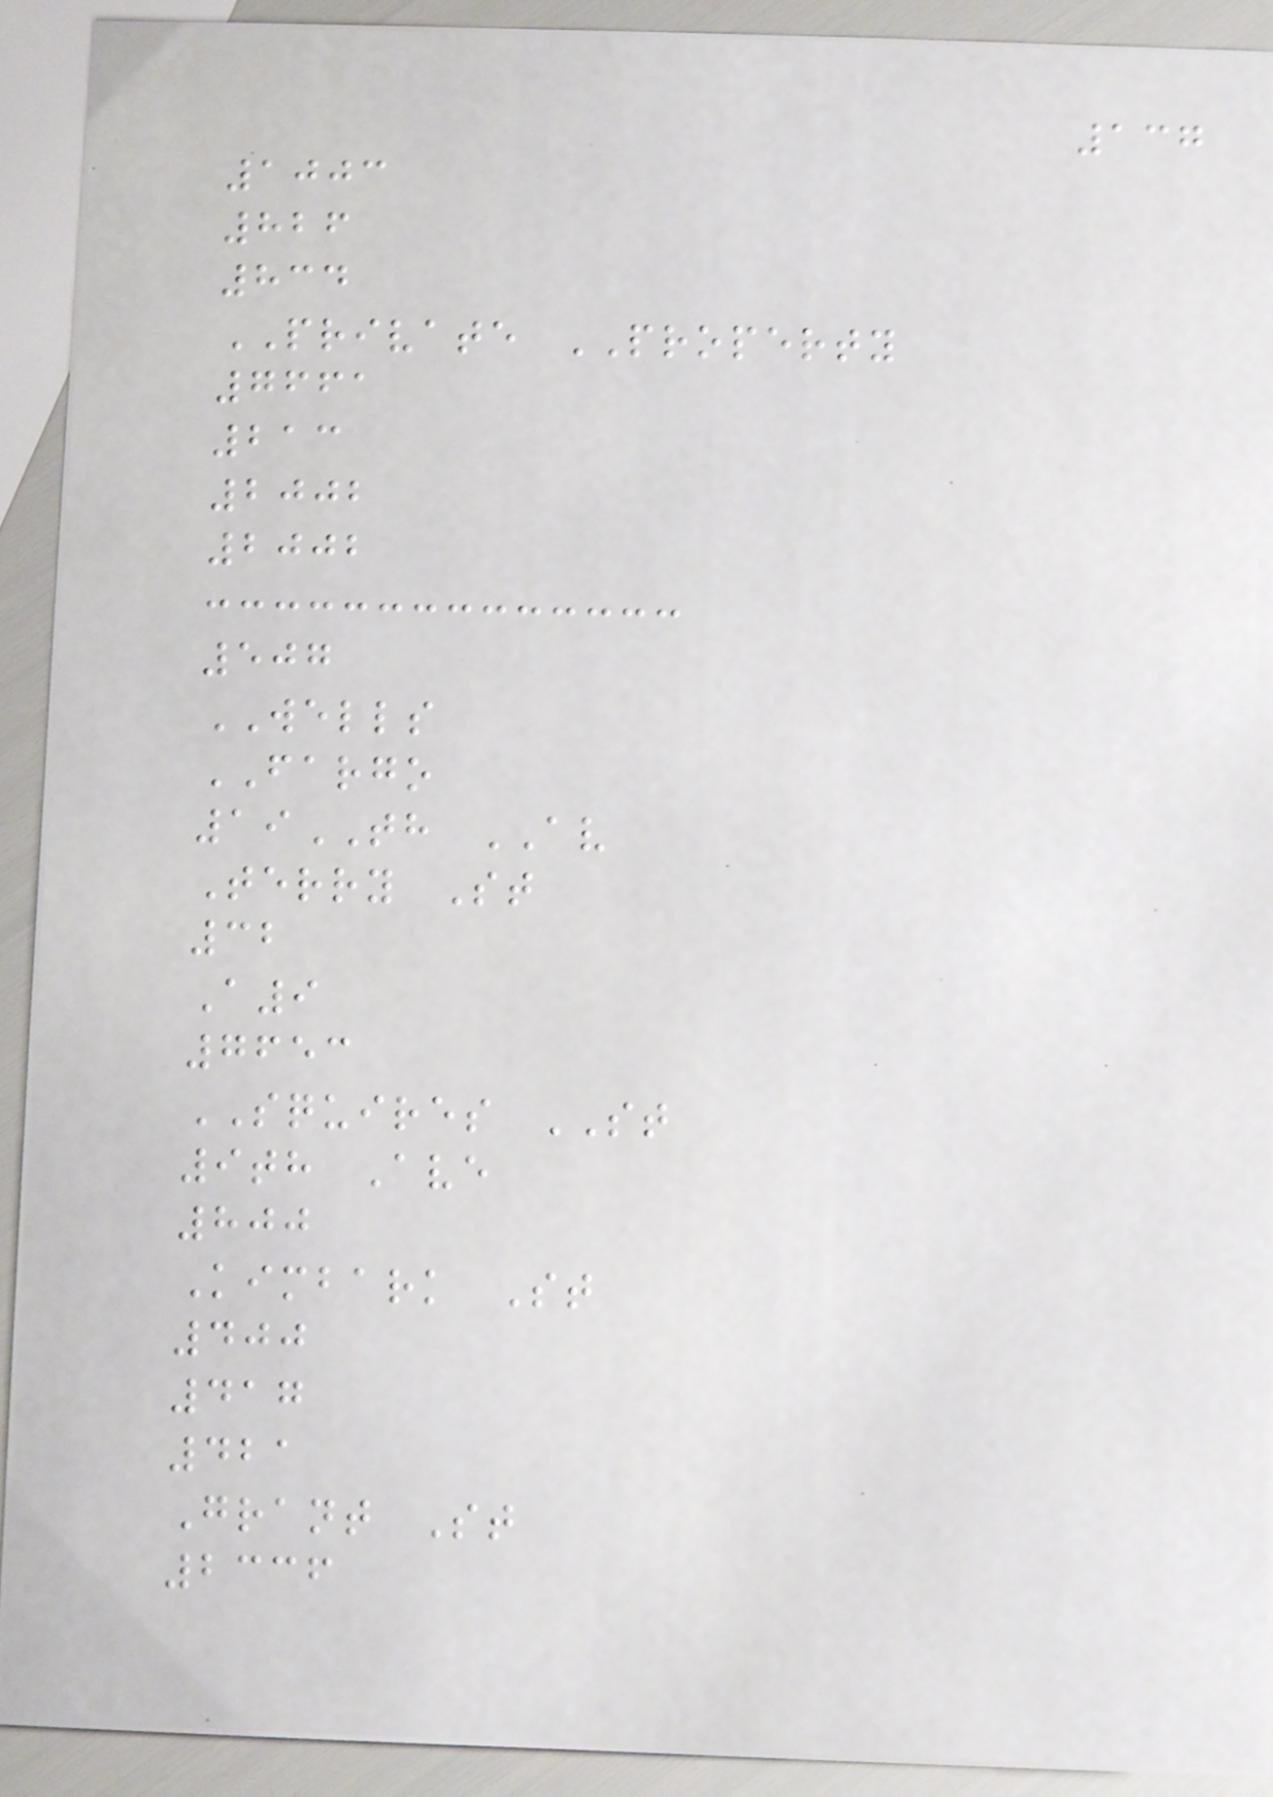137
1003
826
834
PRIVATE PROPERTY
7661
213
2002
2002
507
WELLS
FARGO
19TH AV
Terry St
32
A9
7653
SQUIRES ST
9th Ave
800
Kimbark St
400
417
421
Grant St
2336
